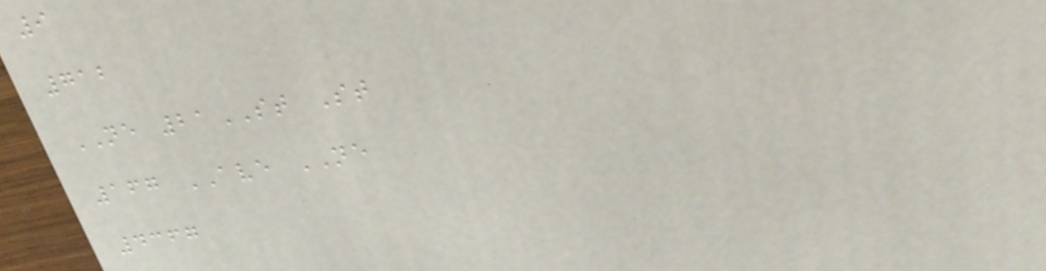9
712
NE 21ST St
167 AVE NE
4367
